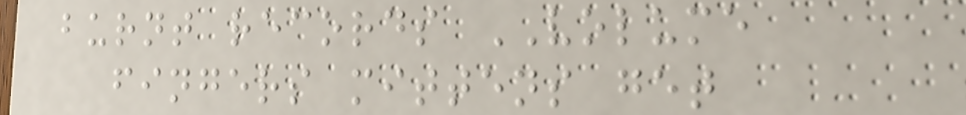burnt records VOLUME
fingers mittens get
